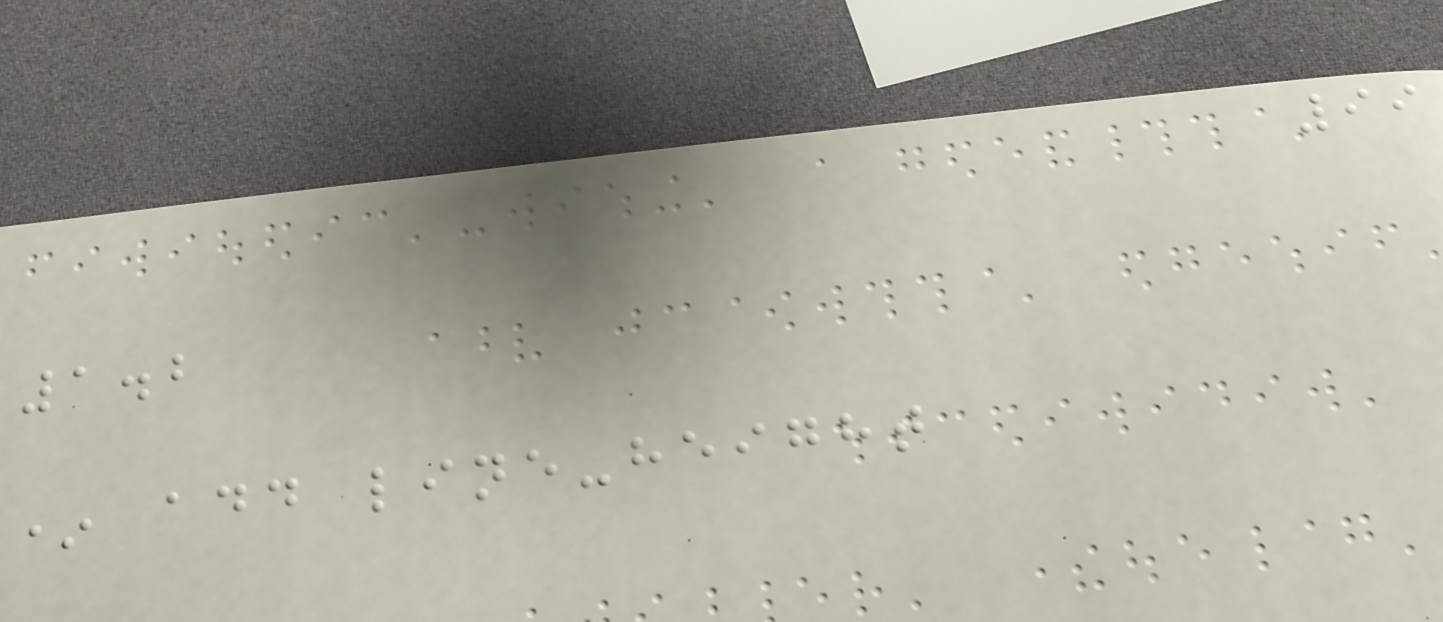99
1.2
* add line-height
